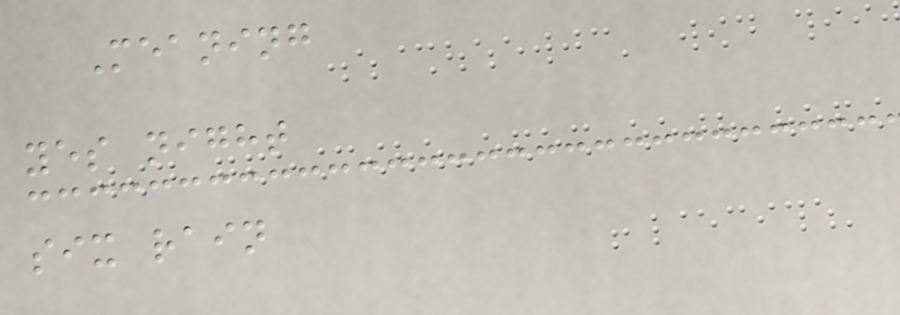Meaning
yes night
six rain
